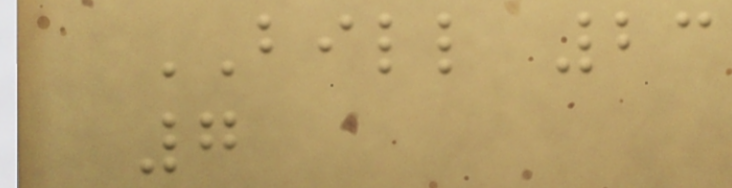BILL 23
7
